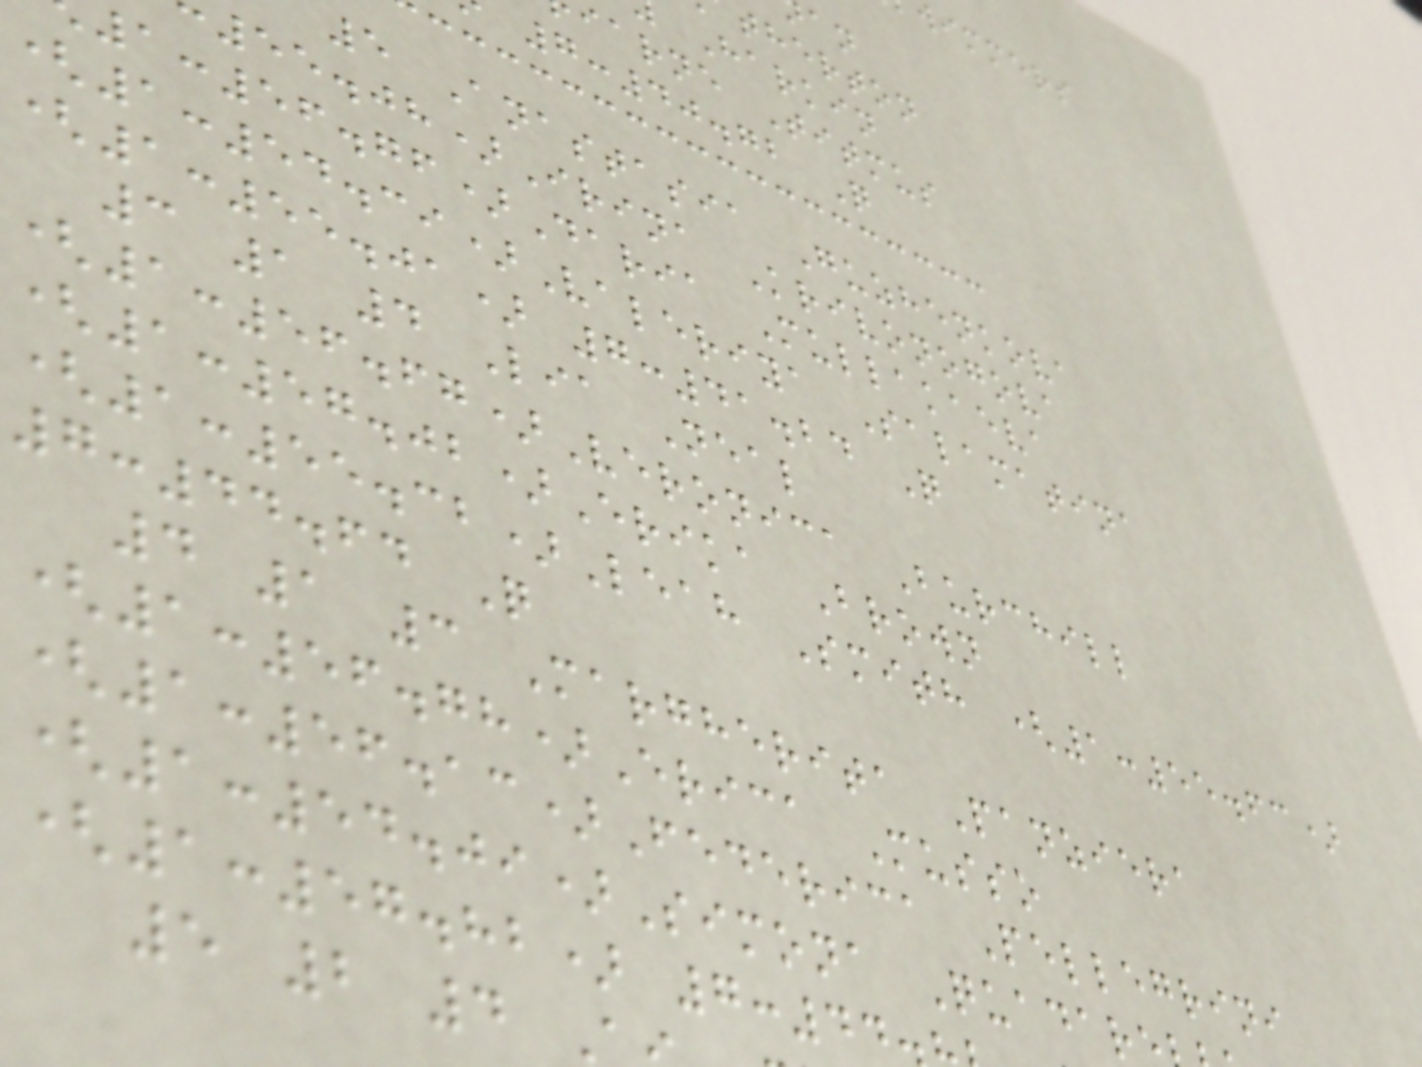Harkin
iarne Titmus
7:40.72 Q
5 Anastasia Guzhenkova
55.08)Irina Krivonogova
1:56.76)Daria Mullakaeva
(1:54.39)Valeriya Salamatina
(1:55.01) 7:41.24 Q
3 1 4 Lia Neal
(1:56.67)Veronica Burchill
(1:57.02)Erika Brown
(1:55.32)Leah Smith (1:55.63)
7:44.64 Q
4 1 3 Margherita Panziera
(1:56.78)Erica Musso
(1:56.13)Federica Pellegrini
(1:54.09)Simona Quadar
(1:57.82) 7:44
